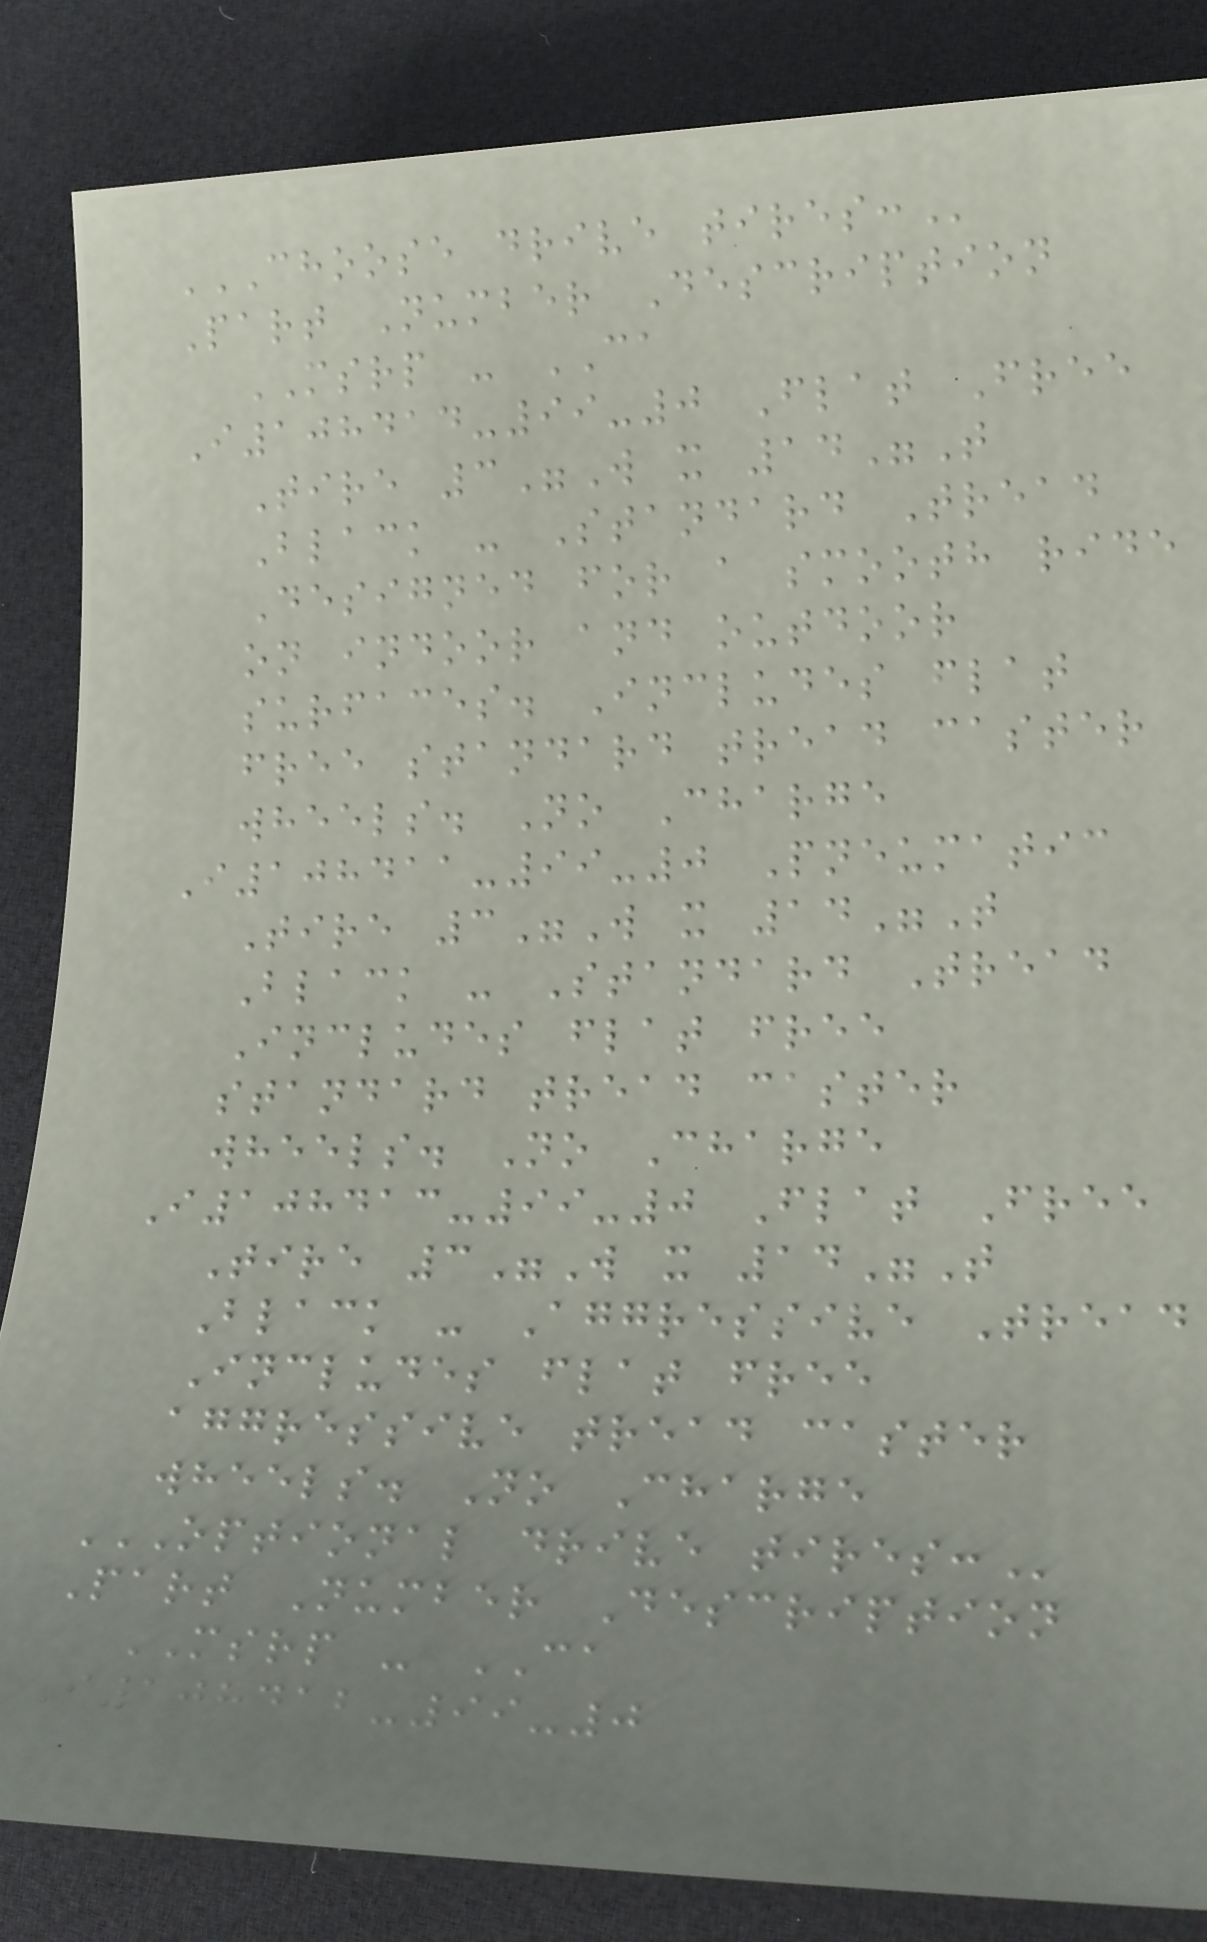CHOOSE DRIVE TIRES:
Part Number Description
MSRP - CA
I108414-99-0 Flat Free
Tire 3"W x 14"T
Black - Standard Tread
Designed for a smooth ride
on indoor and outdoor
surfaces. Includes flat
free standard tread caster
wheels. No Charge
I108411-99-0 Pneumatic
Tire 3"W x 14"T
Black - Standard Tread
Includes flat free
standard tread caster
wheels. No Charge
I108413-99-0 Flat Free
Tire 3"W x 14"T
Black - Aggressive Tread
Includes flat free
aggressive tread caster
wheels. No Charge
OPTIONAL DRIVE TIRES:
Part Number Description
MSRP - CA
I108412-99-0
